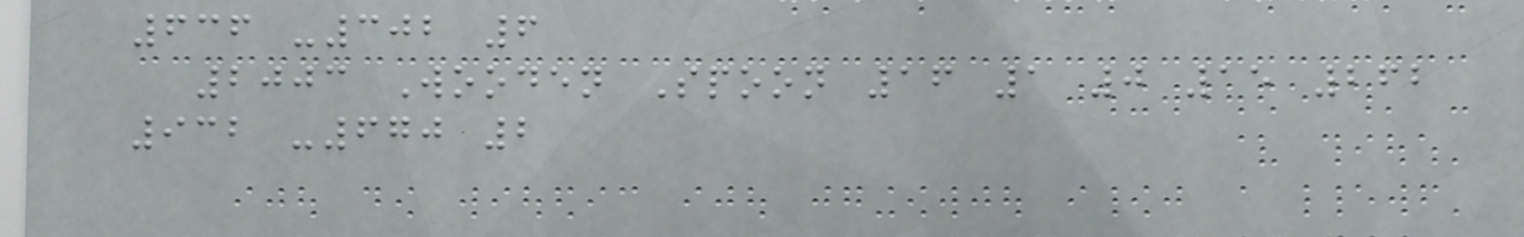636 -302 6
2003 Wooden Spoon 16 1 0 15 262
932 -670 2
